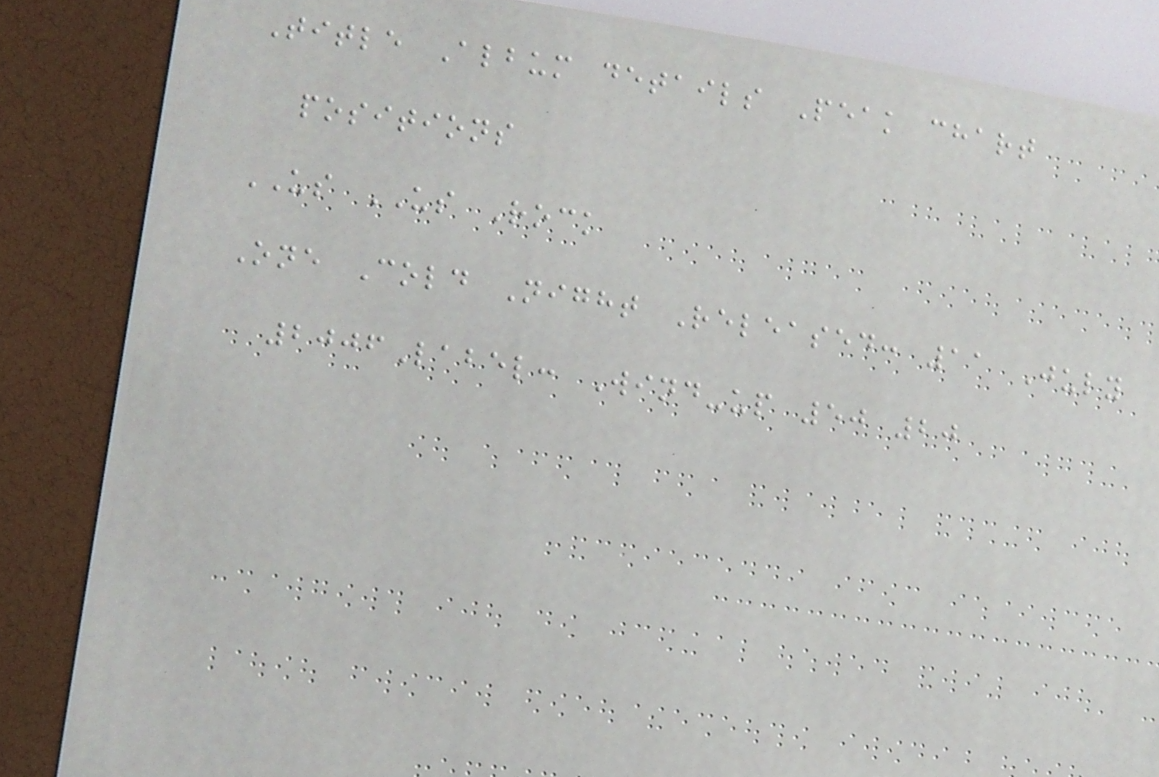Title Album details Peak chart
positions
US US Rock
One Cold Night Released: 11 July
2006Label: Wind-up 50 20
